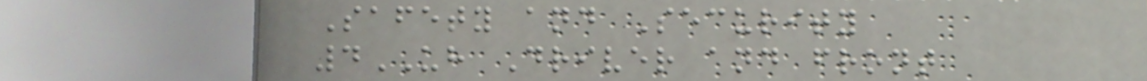Safety and Security
4UH Driver and front
